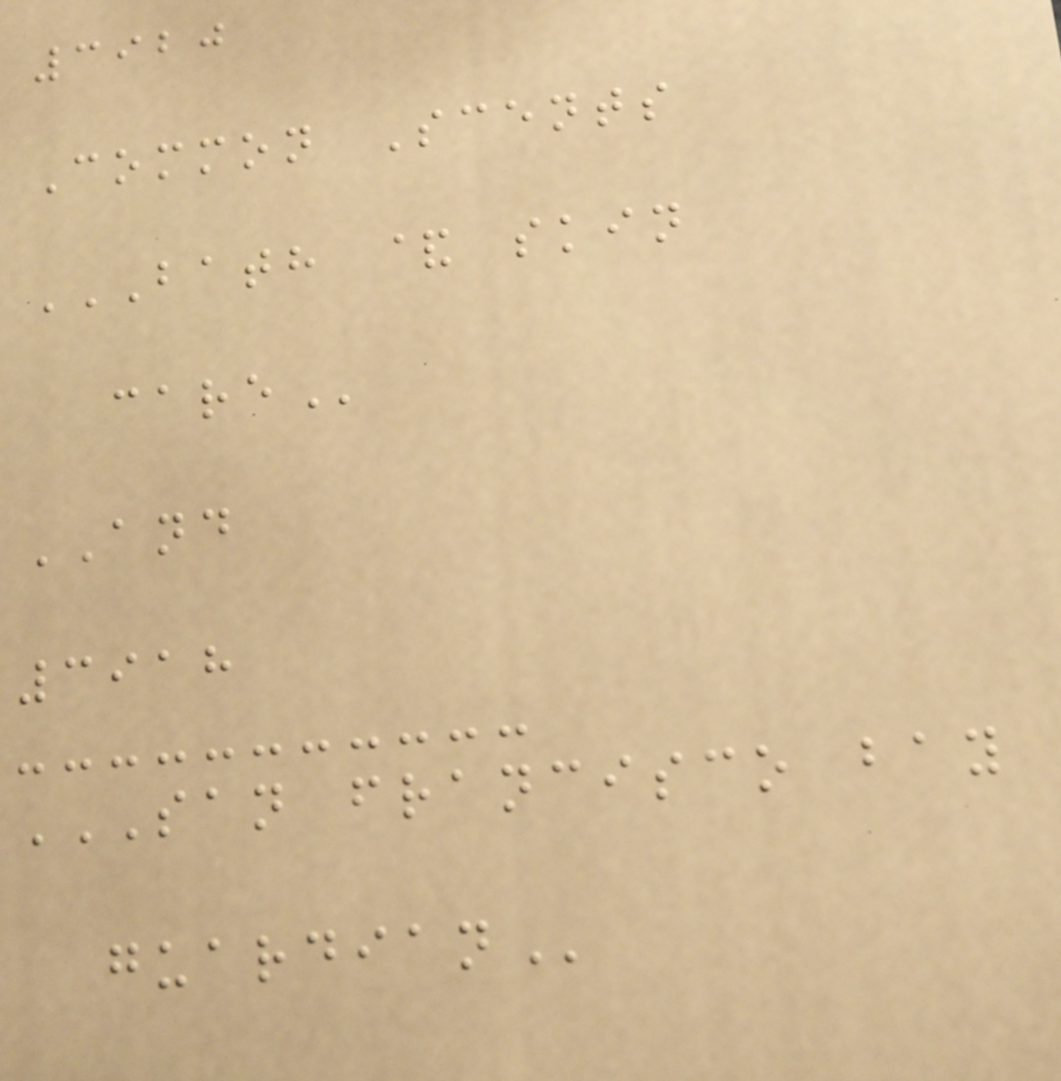3920
Common Scents
BATH & SKIN
CARE
AND
3918
SAN FRANCISCO BAY
GUARDIAN
